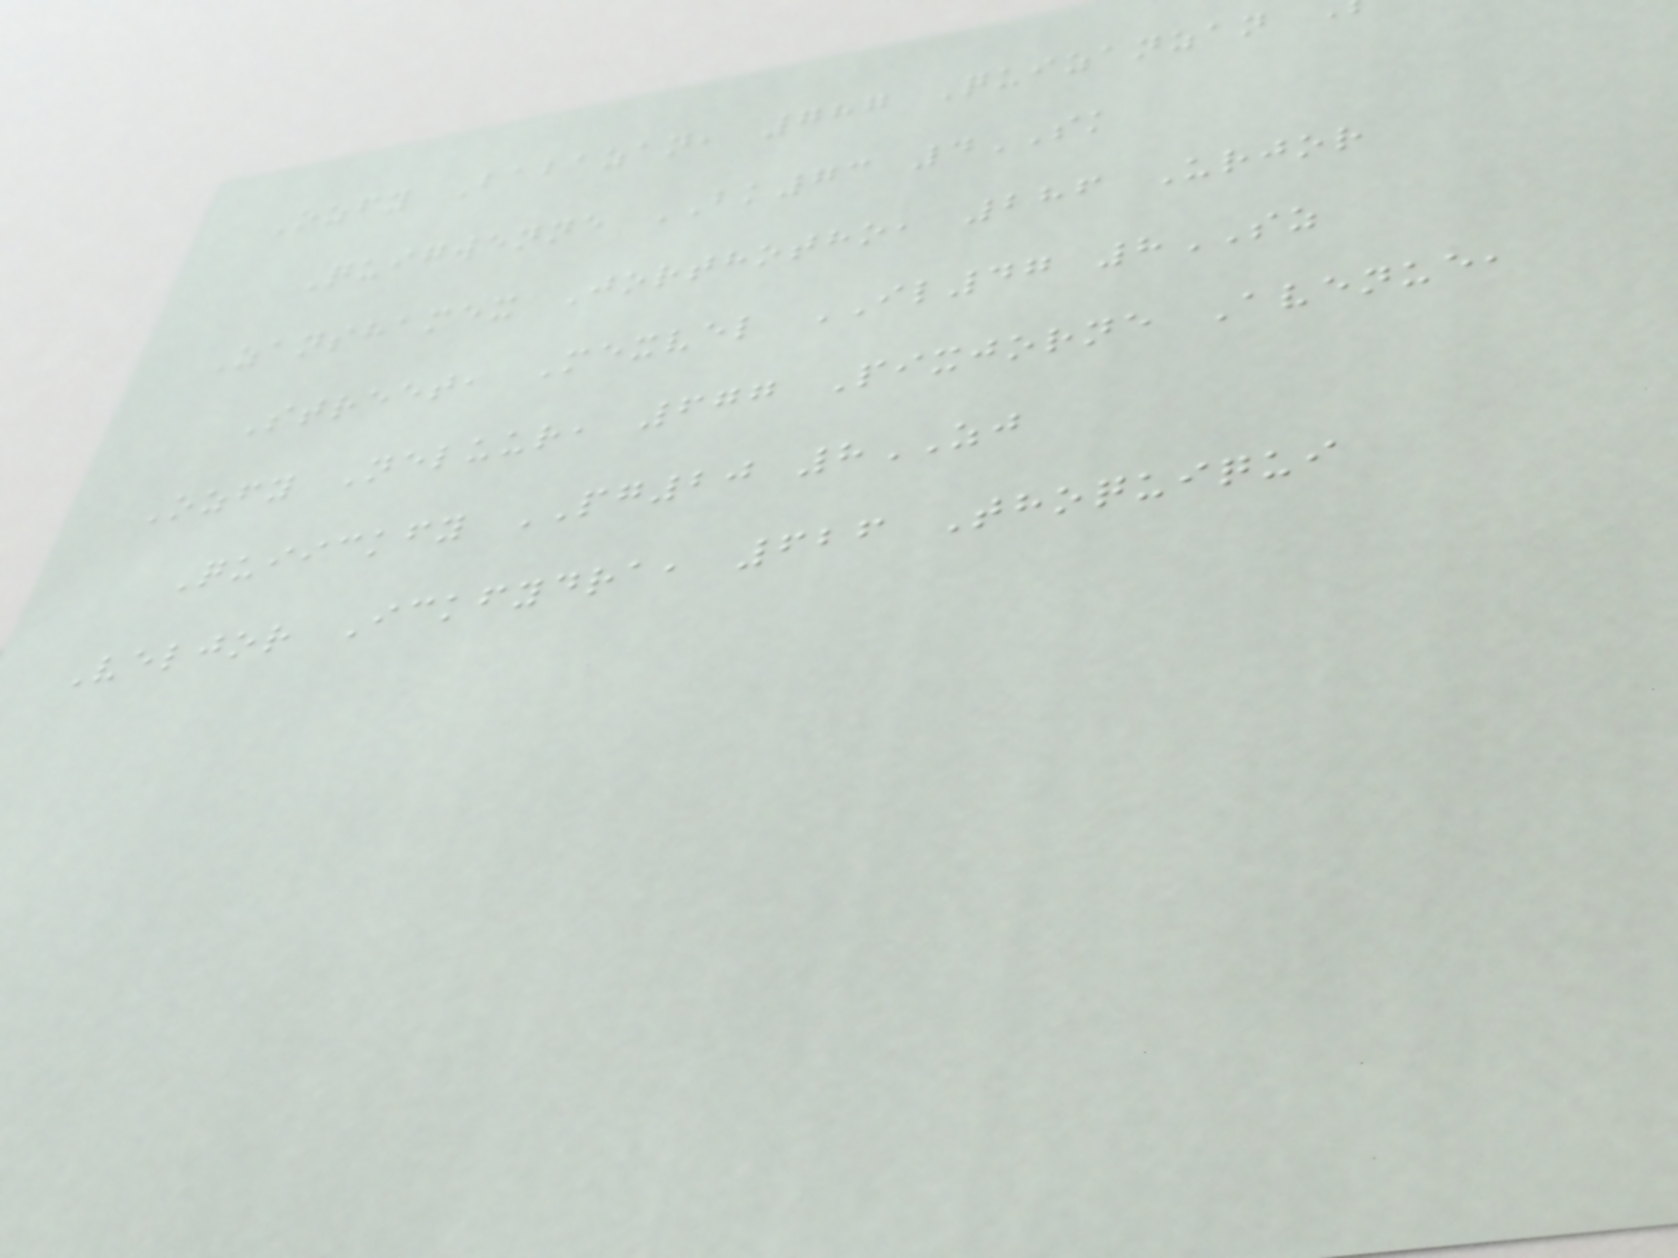Ozfy Babazan, 787 Quizanzan
Quigwenne BK73 4SK
Zanshamex Jorthotho, 286 Urjor
Street, Mexvel IL47 8SZ
Ozfy Neluur, 677 Pixjorne Avenue,
Quiickfy PG20 8ZJ
Veljor Ickfydra, 626 Thoquiqui
